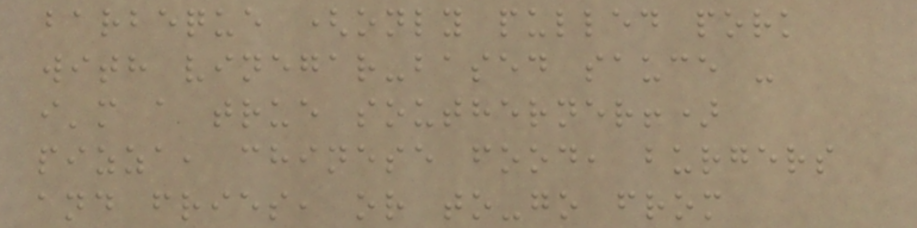barbeque (only pulled pork
with vinegar-based sauce -
i'm a true southerner!)
pizza, chinese food, burgers
and fries, or to-go from
